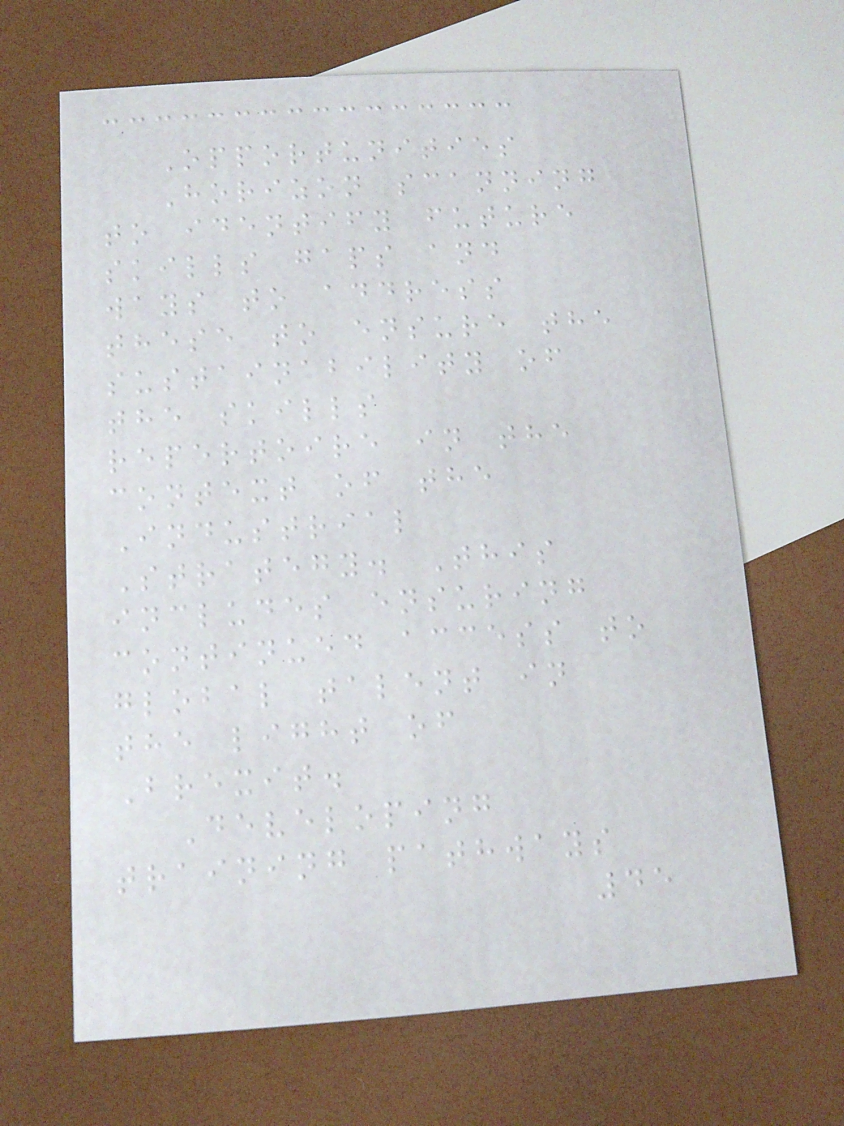Opportunities
Horizon scanning
to identify future
skills gaps and
ways to address
these to ensure the
sustainability of
the skills
repertoire in the
context of the
Industrial
Strategy. This
includes ensuring
continued access to
global talent in
the light of
Brexit.
Developing
training pathways
45
